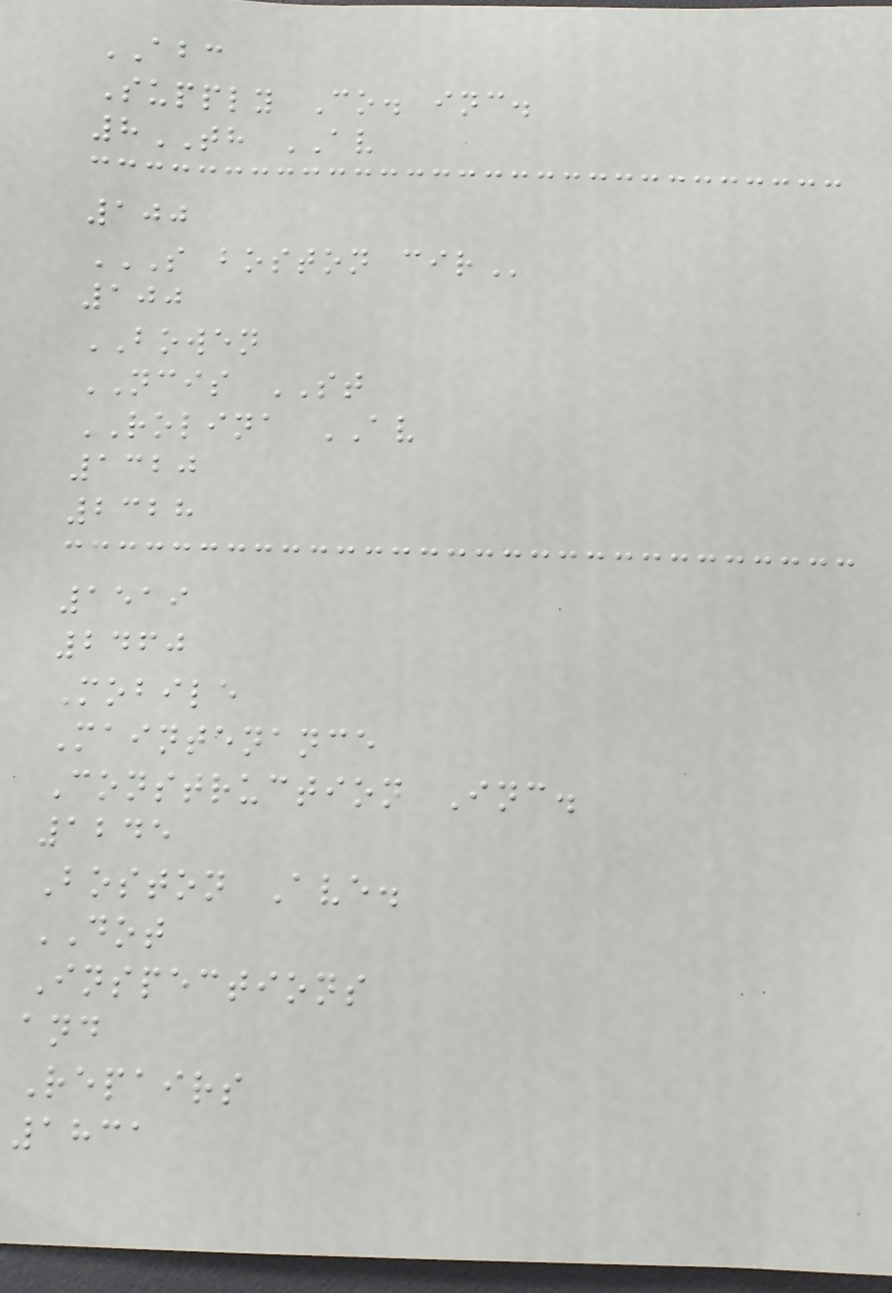ABC
Supply Co. inc.
8TH AV
100
S BOSTON CIR
100
BOWEN
NCIS ST
ROLINA AV
1320
2328
1519
2460
Mobile
Maintenance
Construction Inc.
1245
Boston Ave.
DOT
Inspections
and
Repairs
1831
